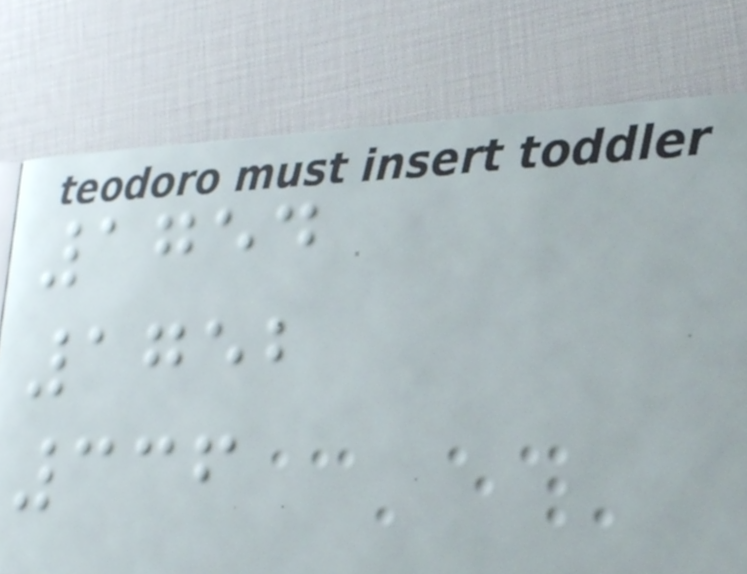1754
1752
336
